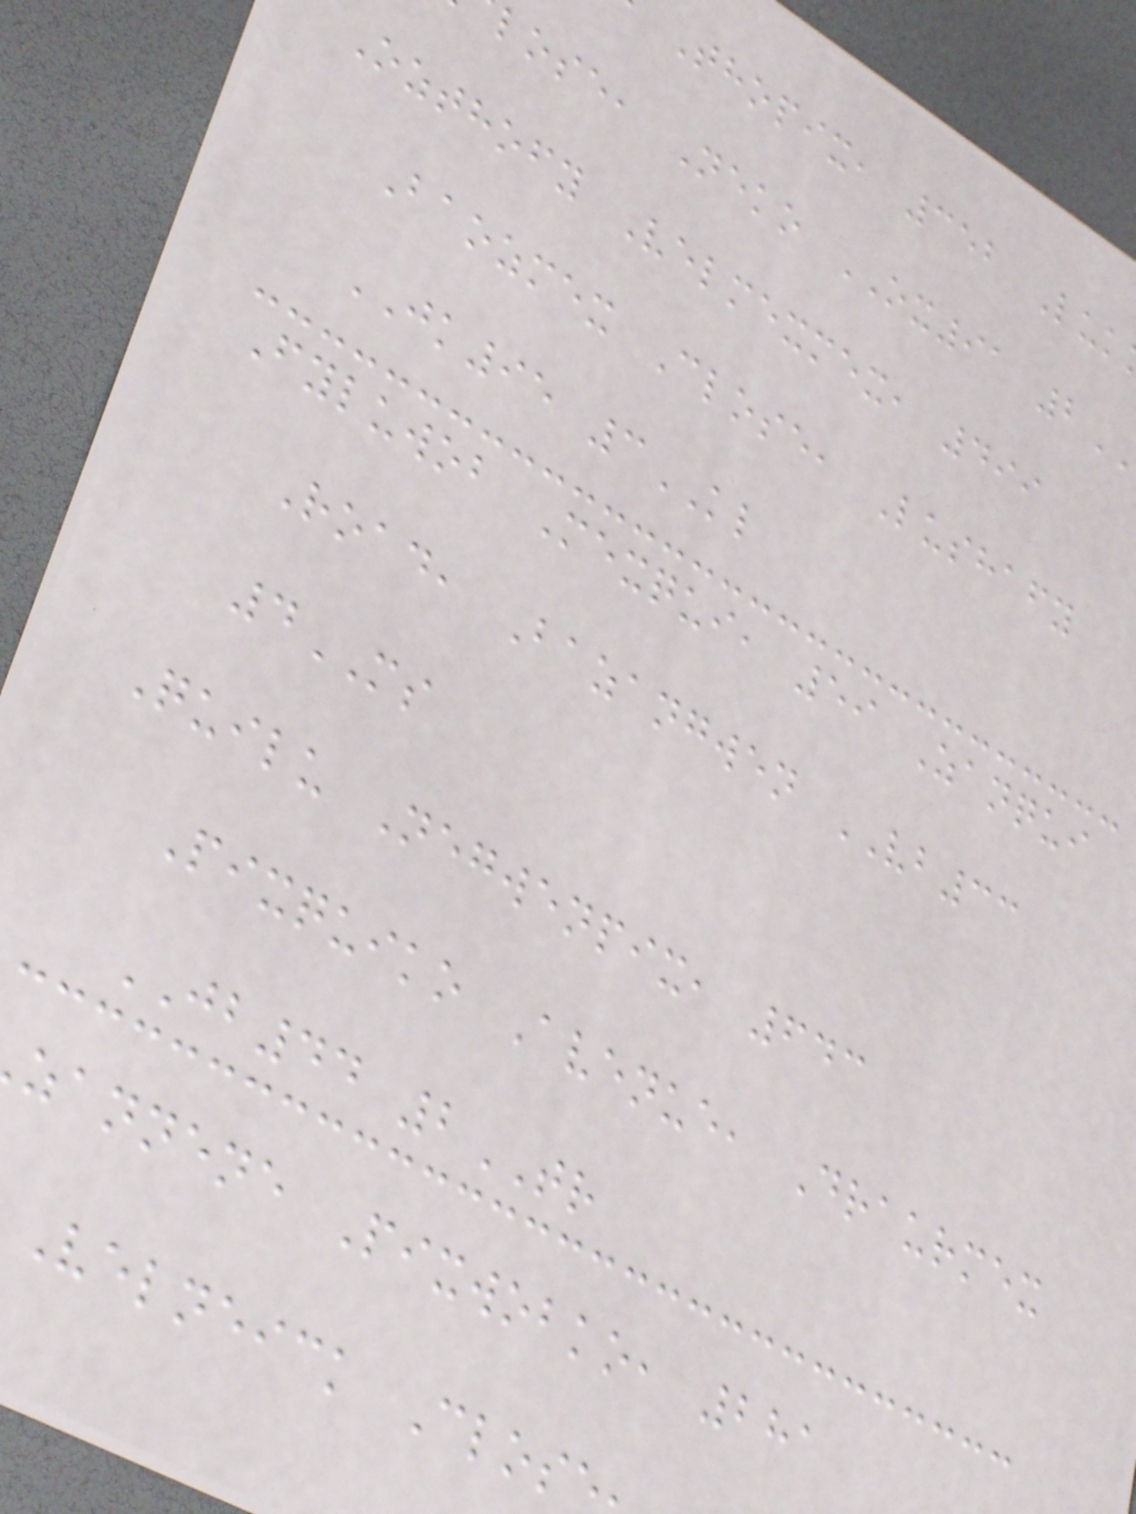Thopix, 352 Luk
lose, Neko OX91 2
Ozthofy Velmexmex, 499
Baozmex Close, Lushafy
JK95 3KL
Fyluwob Mexqui, 59 Zanqui
Road, Bazangwen VB33
4MS
Quilu Negwenpix, 643
Pixquiko Avenue, Draurmex
JB44 2TR
zannene Pixwobko, 281
Velneick Clos
